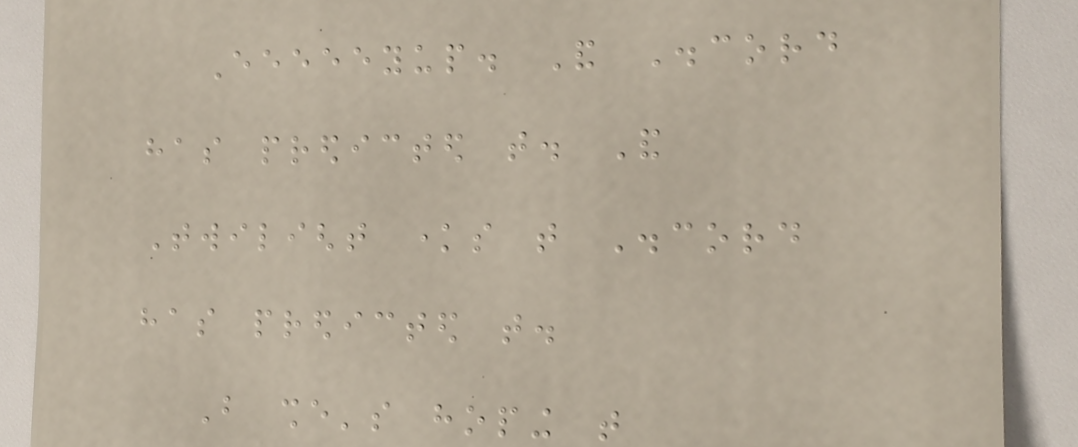Eeeeeyup. And Discord
has predicted that. And
Twilight knows that Discord
has predicted that.
But she's hoping that
